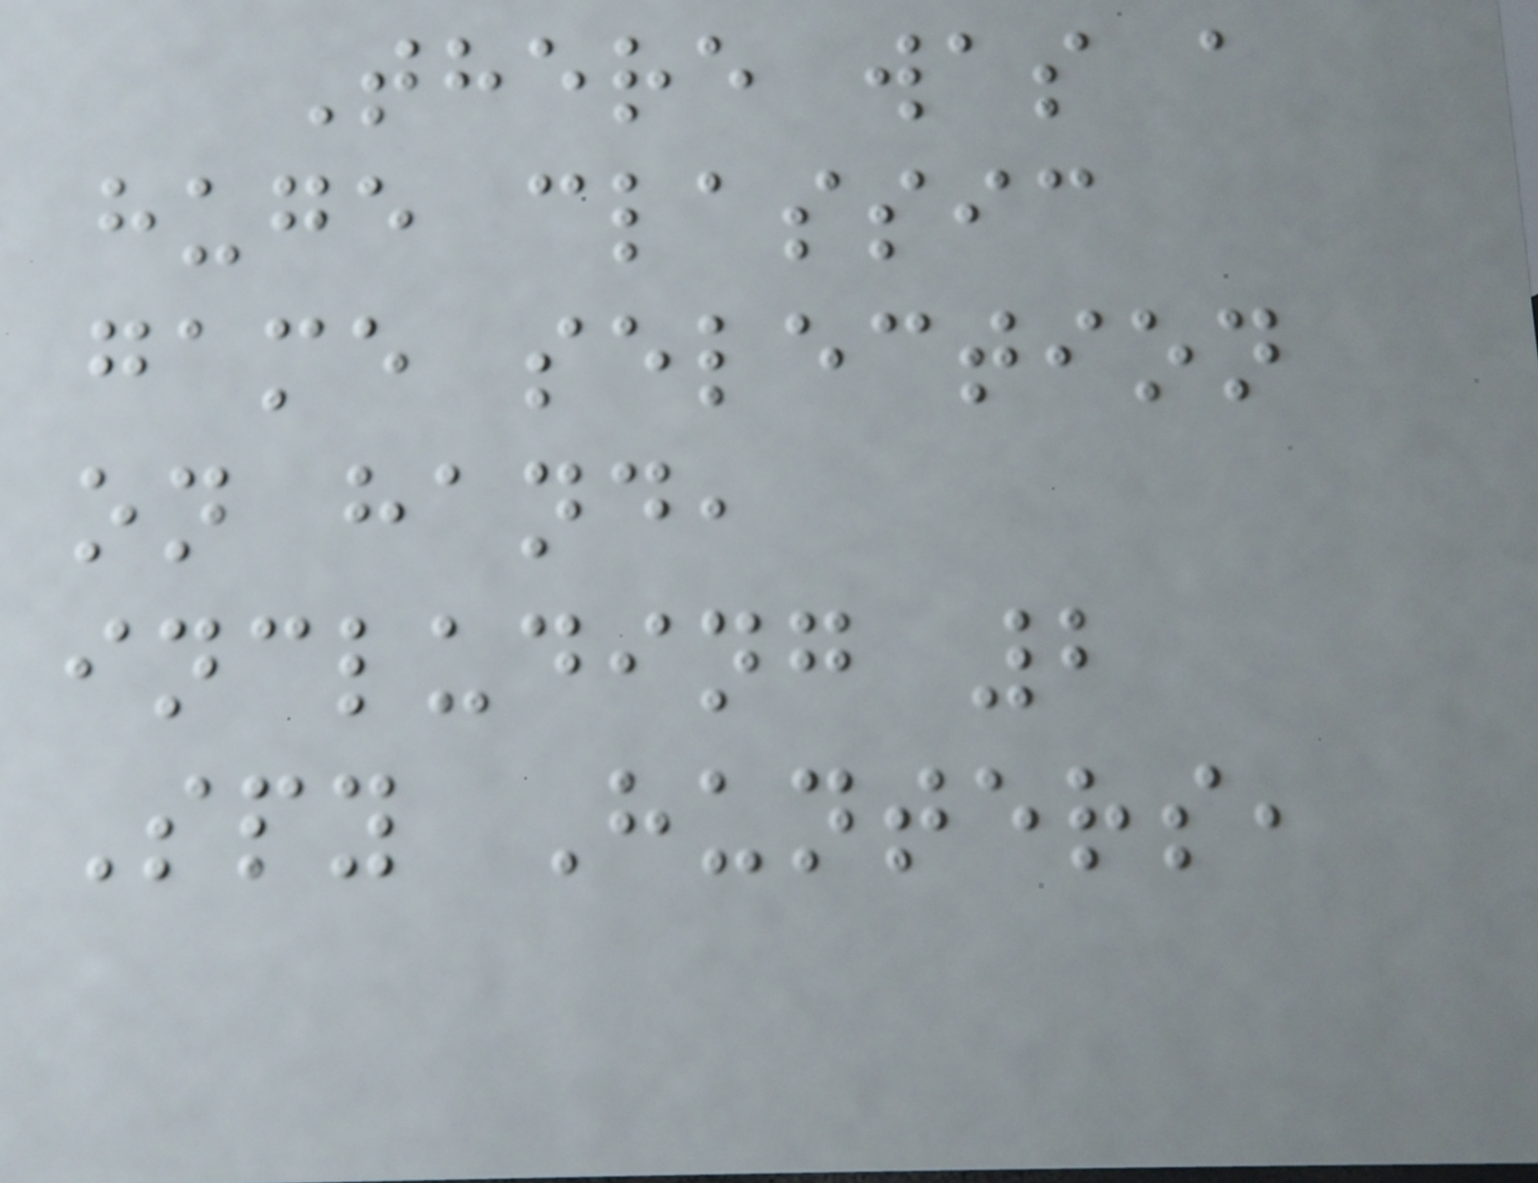There was a
huge classic
game selection
on hand,
including 2
Spy Hunters,
